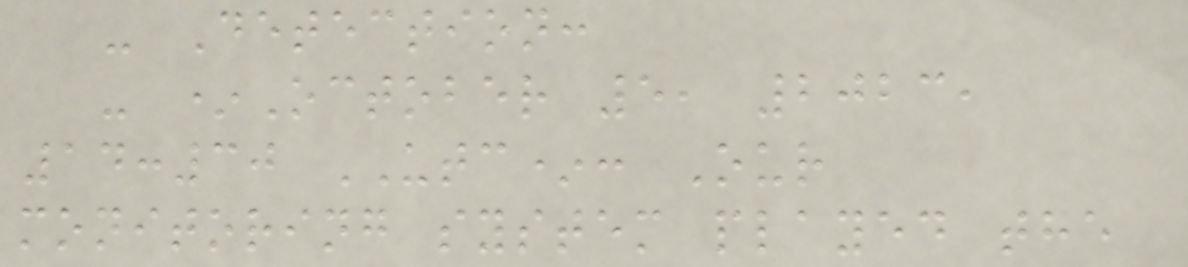- Detection:
- *October 5, 2023,
14:30 UTC*: Our
monitoring system played the
